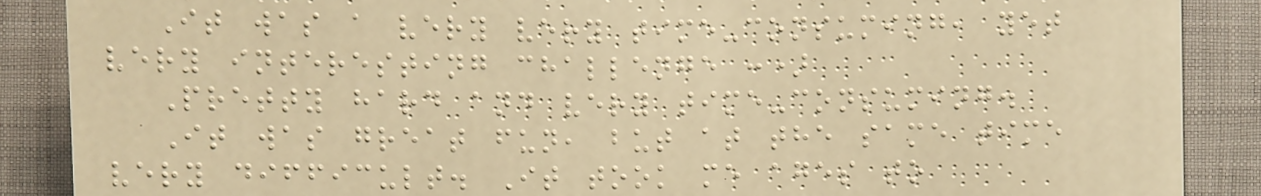It was a very very time-consuming, yet
very interesting challenge :)
Pretty hard and very time-consuming.
It was great fun, but at the same time
very difficult. It took me ages to
